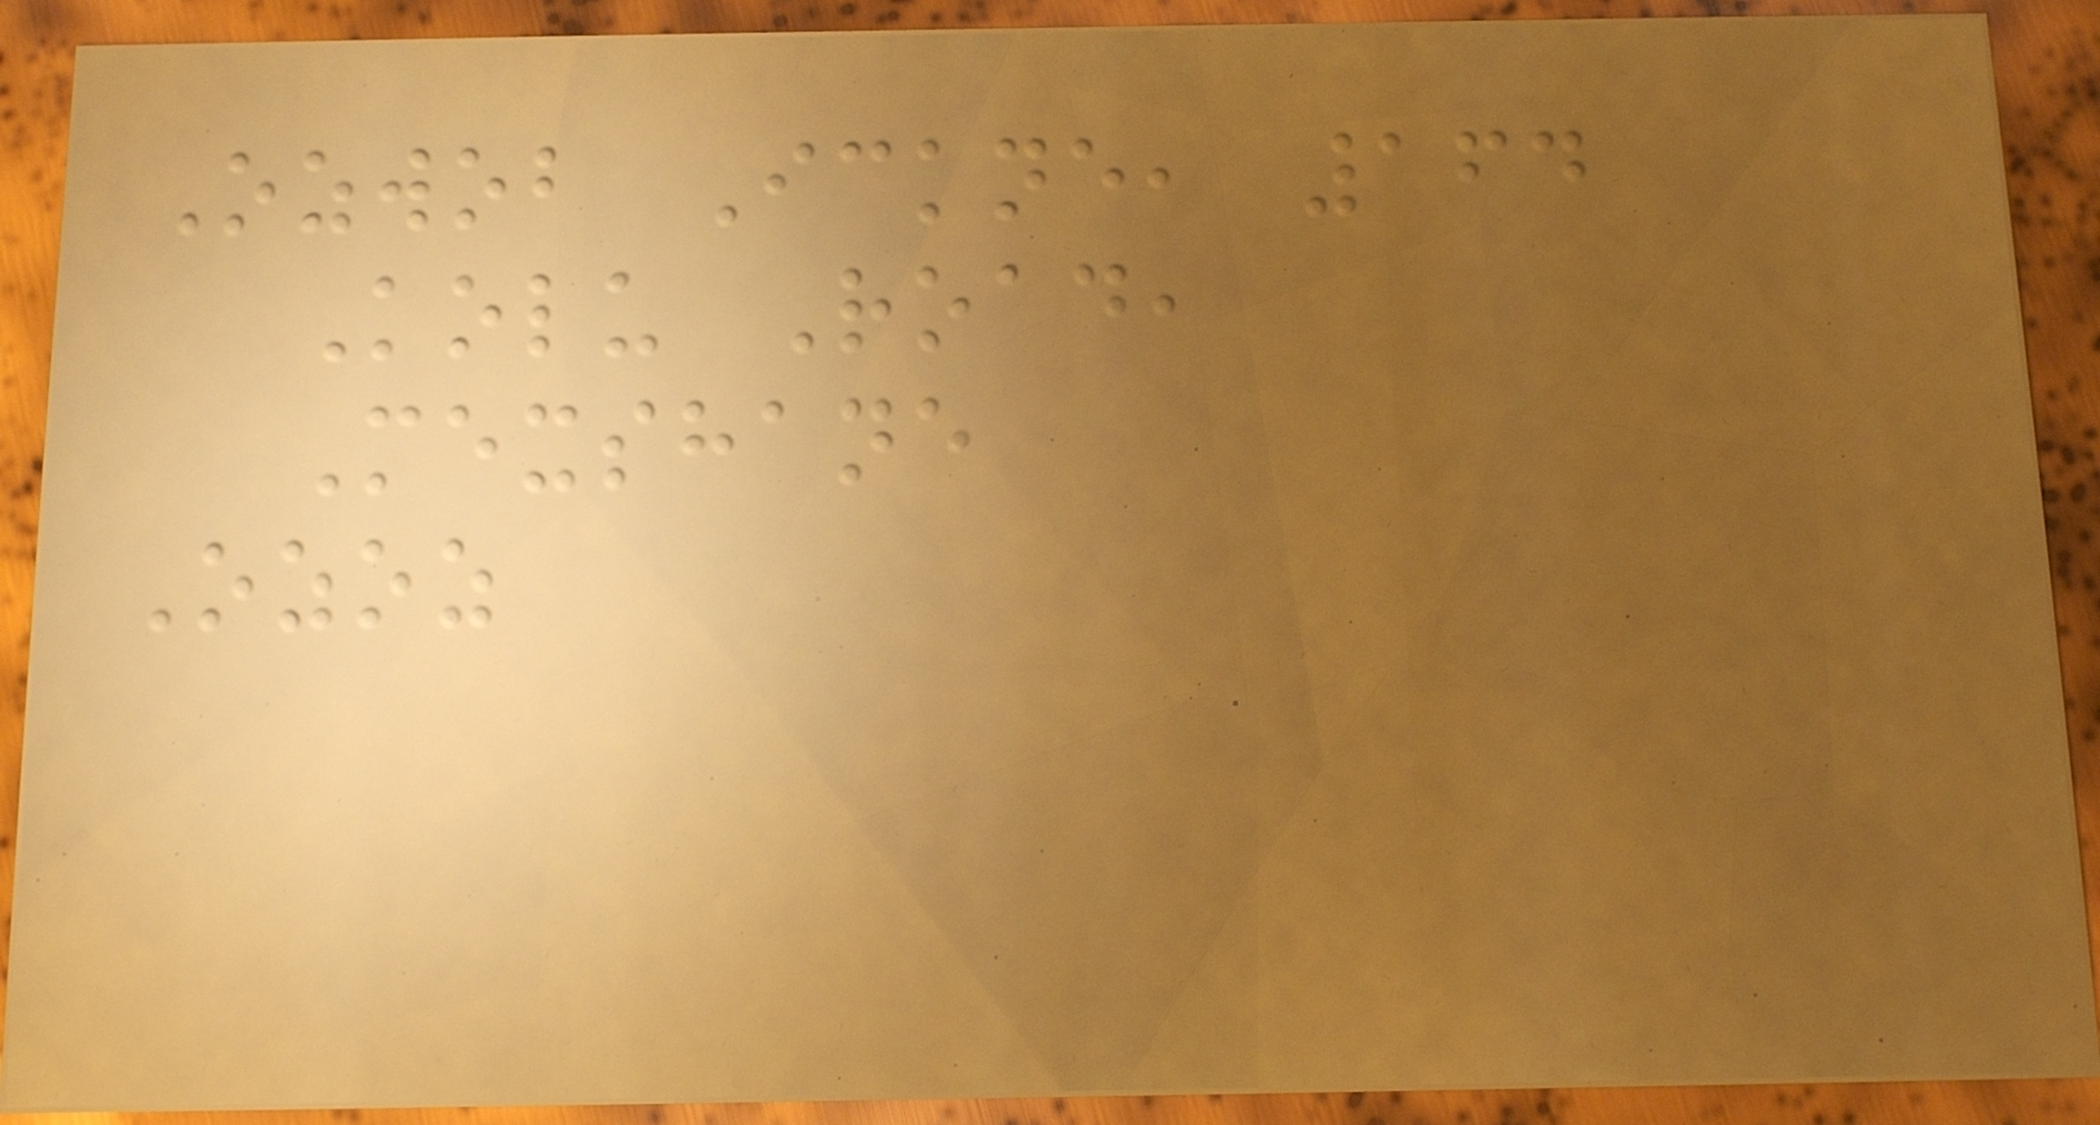Ozwob Ickne, 164
Kolu Road,
Mexshane
Ozoz
